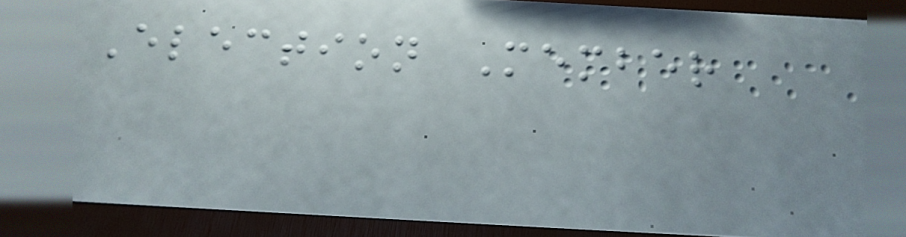Election Member
